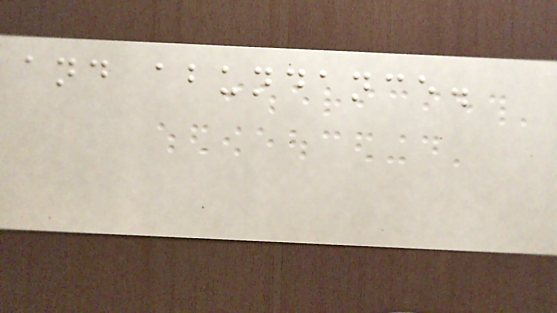and abundance.
